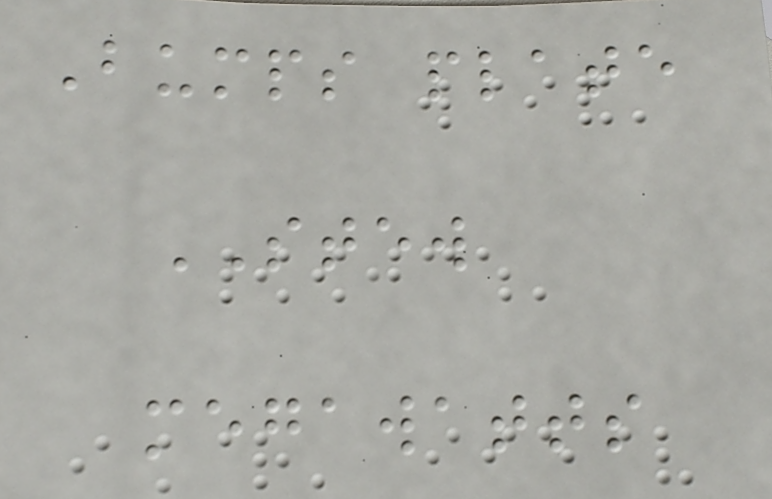Bumps plate
STEW
megawatts
